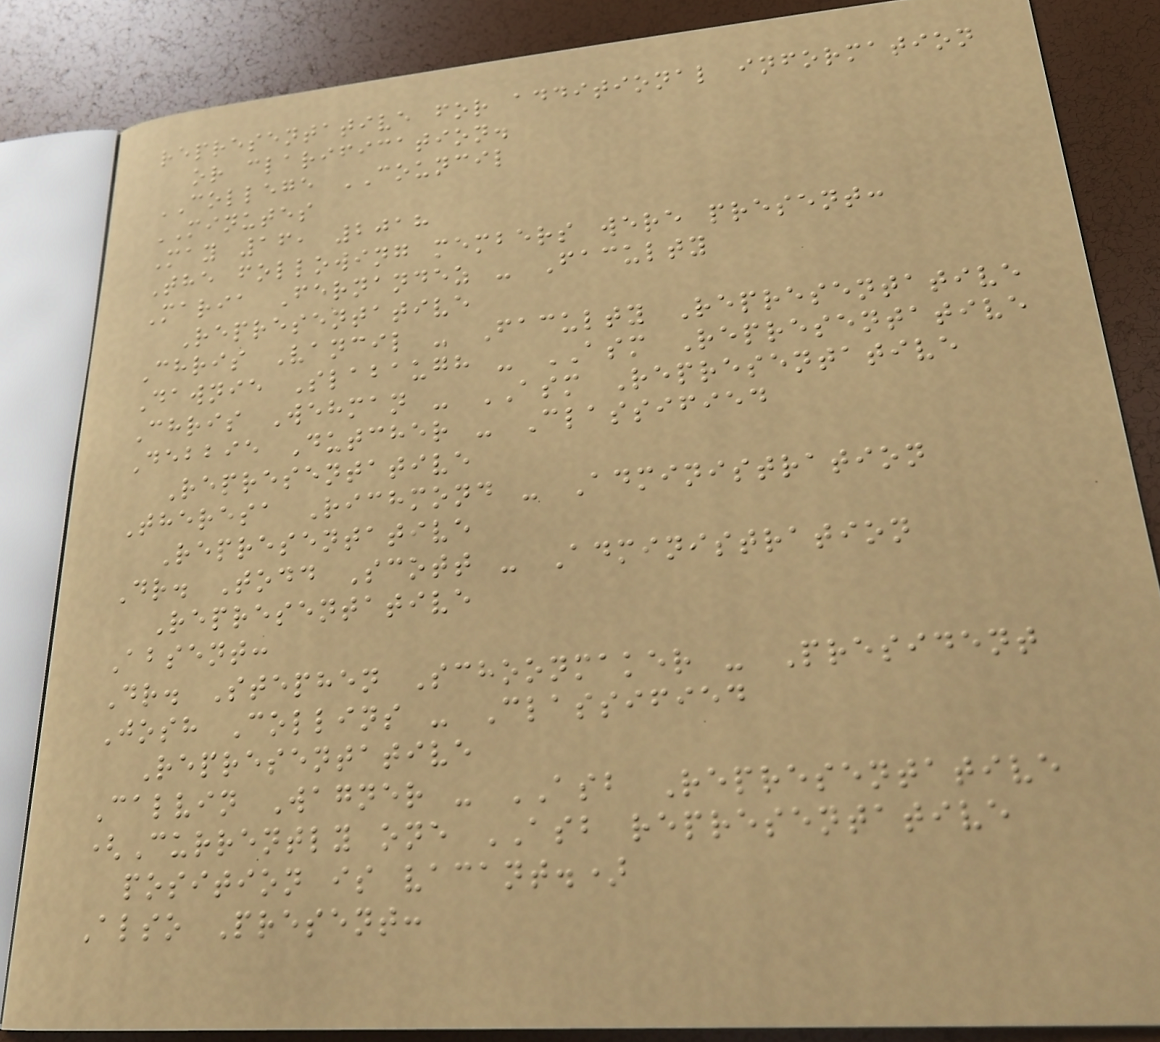representative for additional information
or clarification.
COLLEGE COUNCIL
MINUTES
May 16, 2018
The following members were present:
Maria Fernandez - Faculty
Representative
Chris Vancil - Faculty Representative
Dawnie Slabaugh - ASM Representative
Chris Wehman - ASM Representative
Debbie Dutcher - Classified
Representative
Theresa Richmond - Administration
Representative
Dr. Todd Scott - Administration
Representative
Absent:
Dr. Stephen Schoonmaker - President
Josh Collins - Classified
Representative
Calvin Wagner - ASB Representative
(Currently one ASB representative
position is vacant.)
Also Present:
